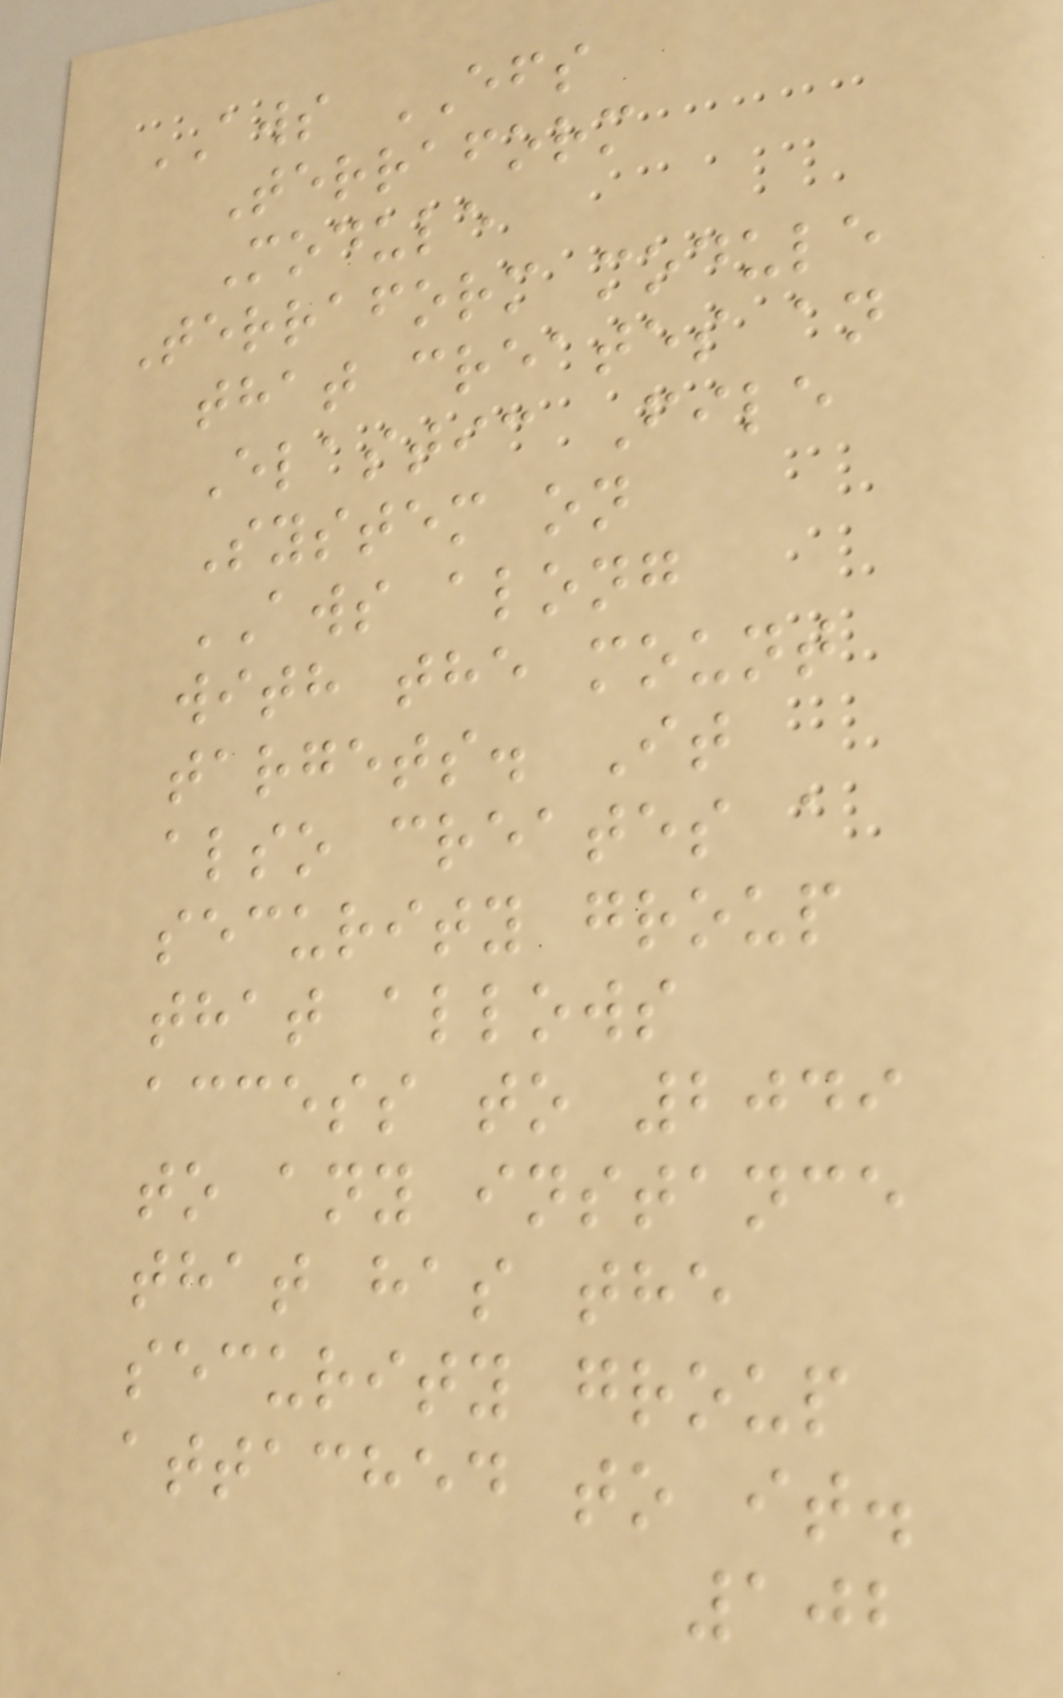AWS EFS
Terraform
Module
Terraform module
that creates an
Elastic File
System on
AWS along
with the mount
targets. It
also creates a
security group
that allows
access to 2049
to any instance
that has the
security group
attached to it.
102
